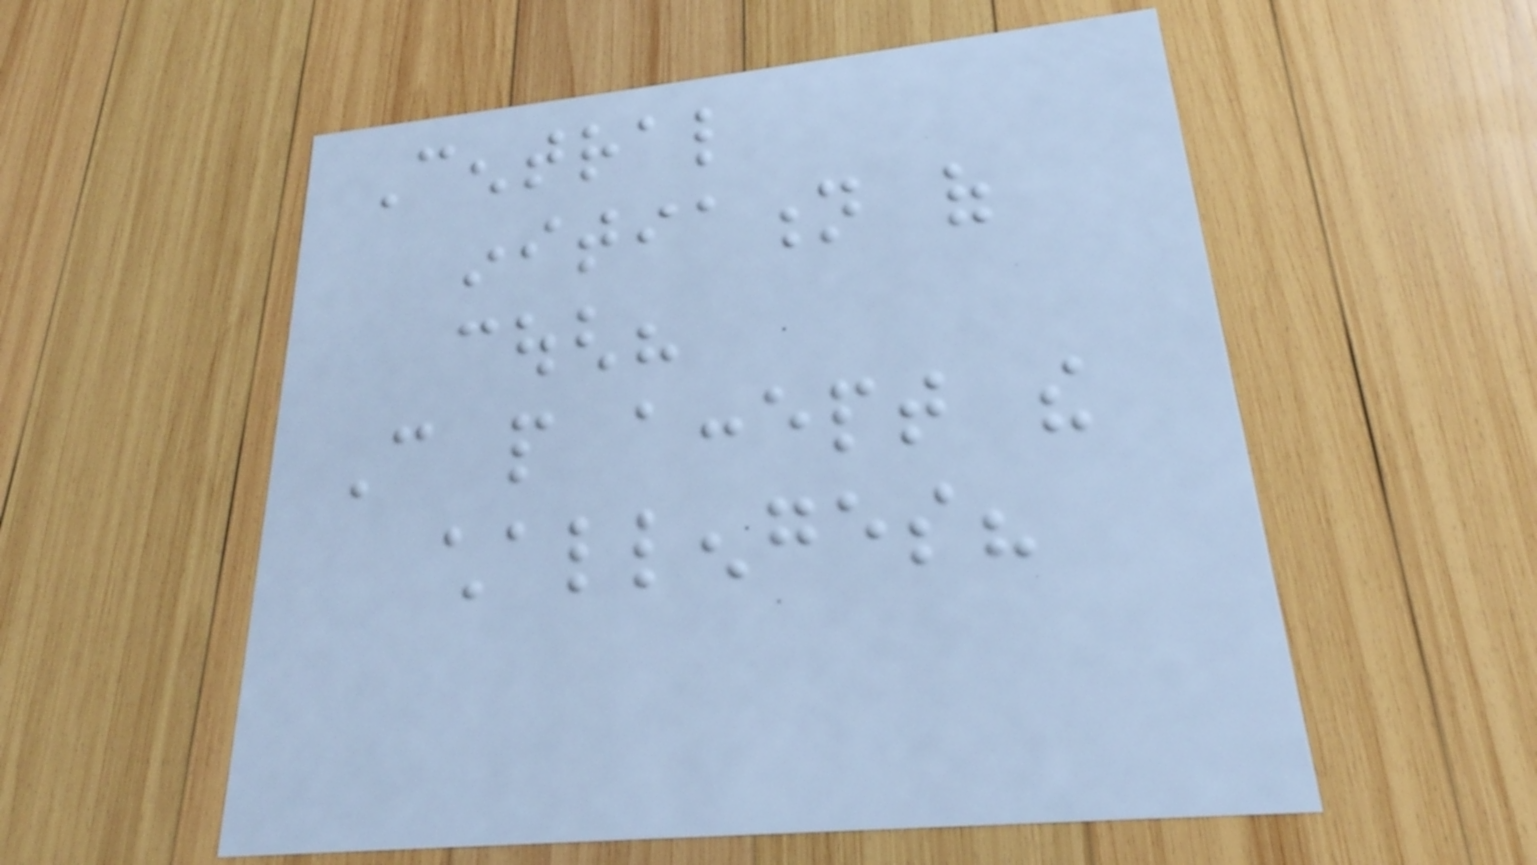Central
initiation of
cough?
Can people accept the
challenges?
